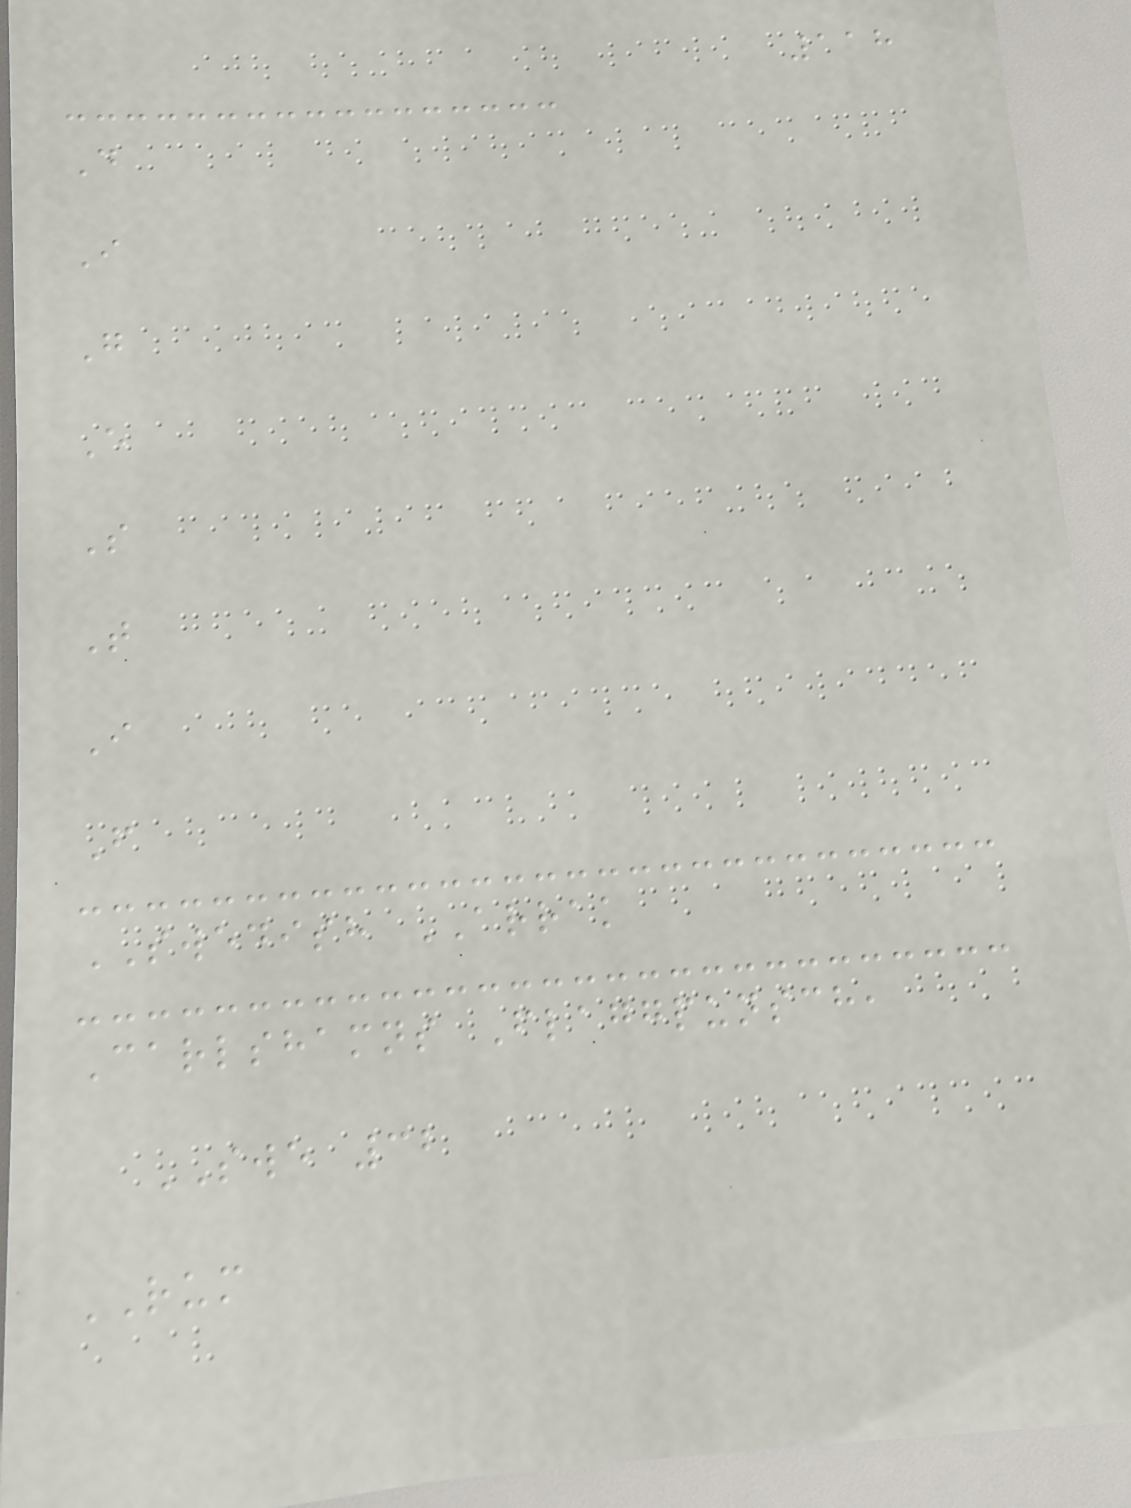118
D
I
G
E
S
T
I
F
SWEDISH ARRAK
Carlshamns Flaggpunsch,
SWE 32
RUM
